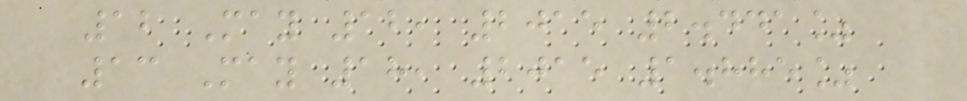12 May 12, 2015 2.441%
13 May 18, 2015 1.885%
